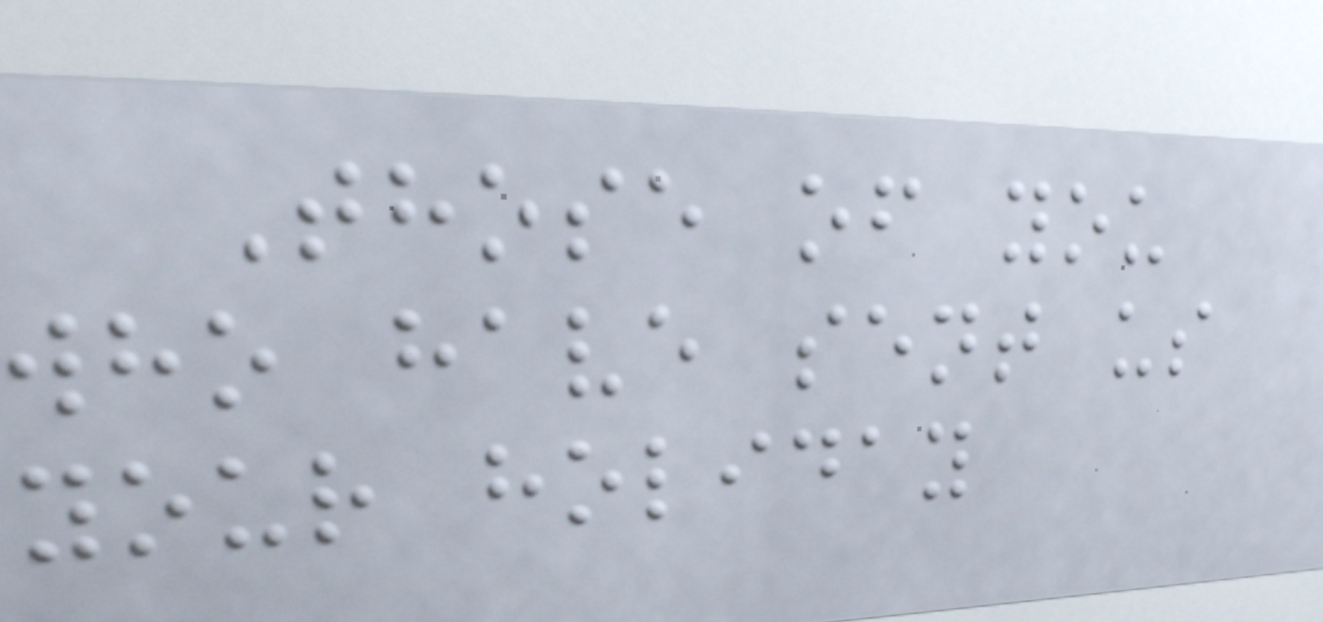Those of you
who have sent us
your holiday
